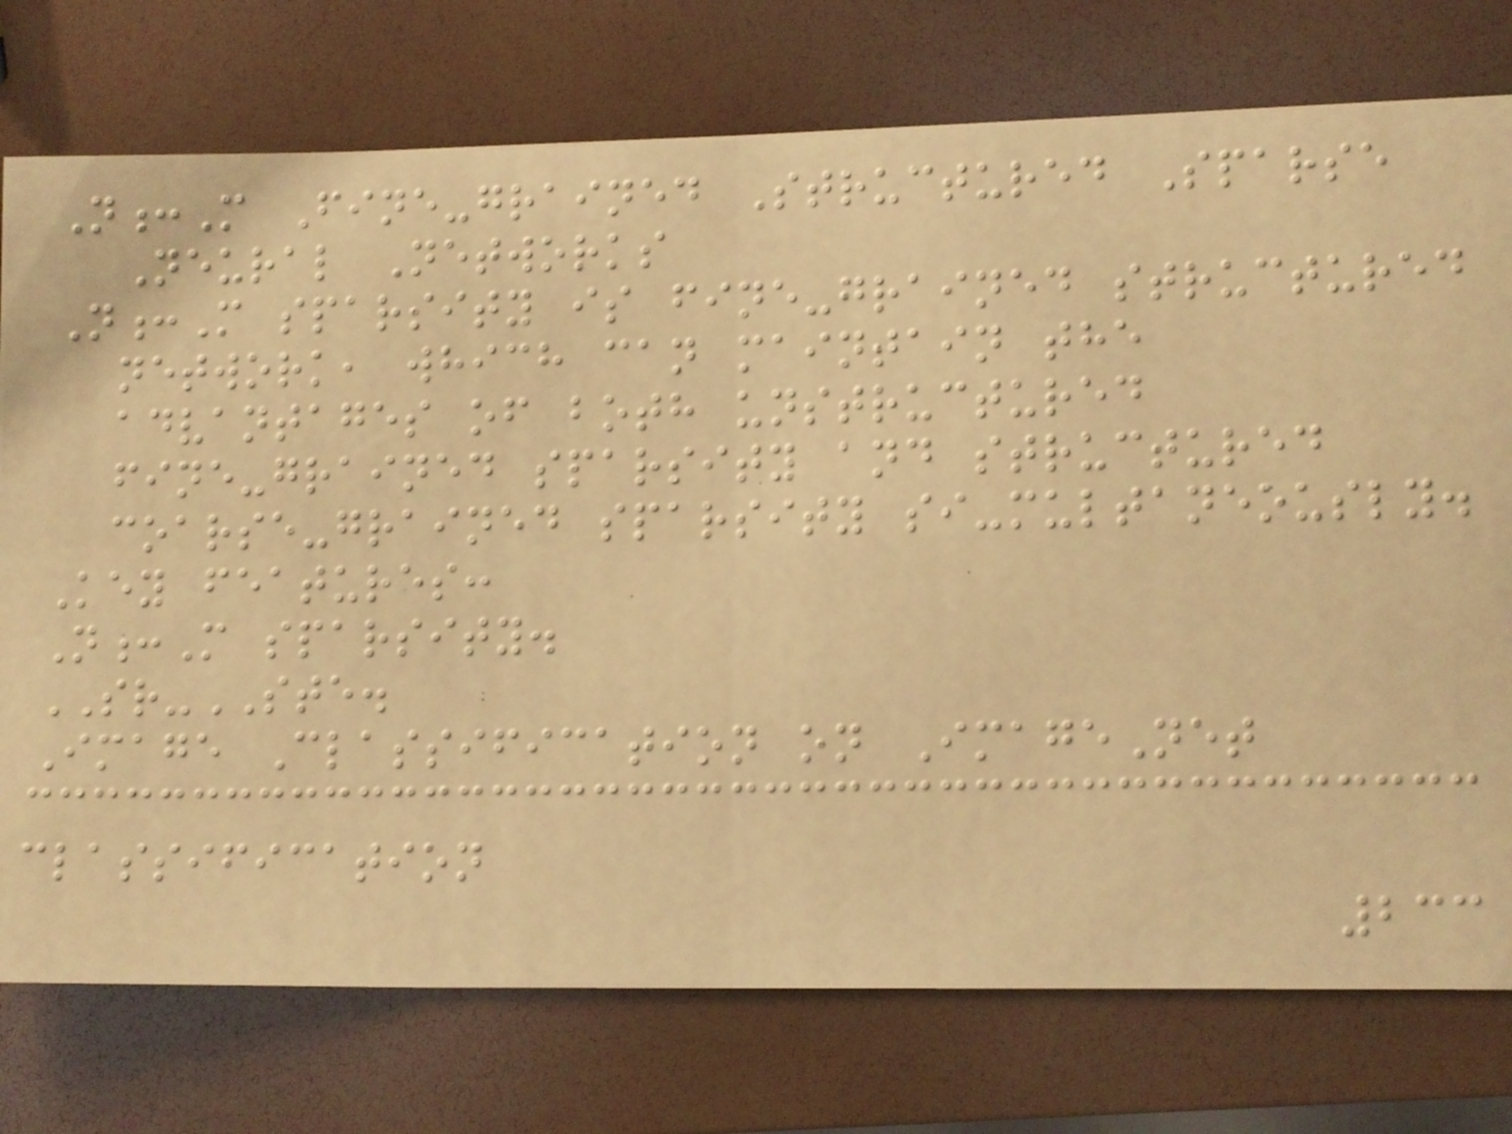N:M Fine-grained Structured Sparse
Neural Networks
N:M sparsity is fine-grained structured
network, which can maintain the
advantages of both unstructured
fine-grained sparsity and structured
coarse-grained sparsity si-multaneously.
Key features:
N:M sparsity.
SR-STE.
Image Classification on ImageNet
classification
233
